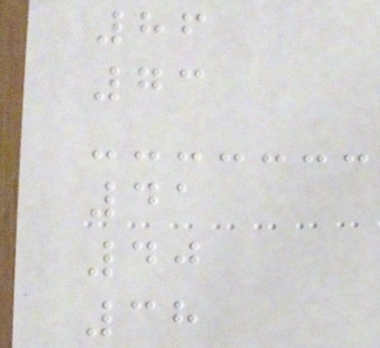86
73
41
40
38
